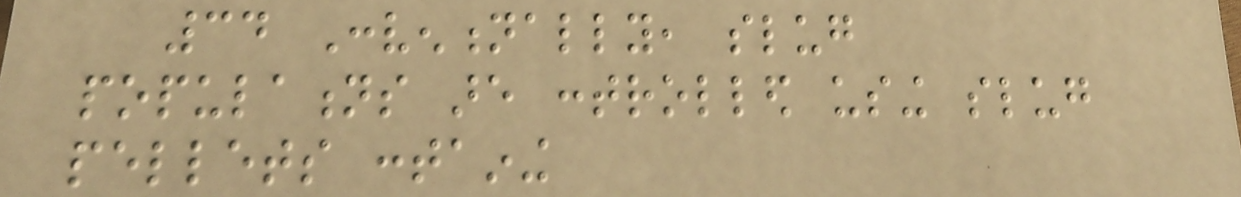34 Conventionally, slug
populations are controlled using slug
pellets containing
